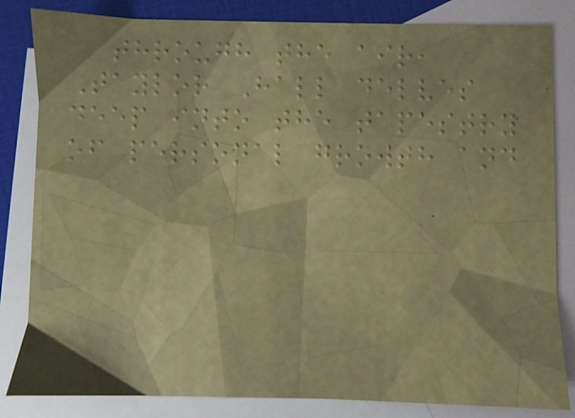through the air,
Taylor Hall delves
deep into the tapestry
of personal growth and
